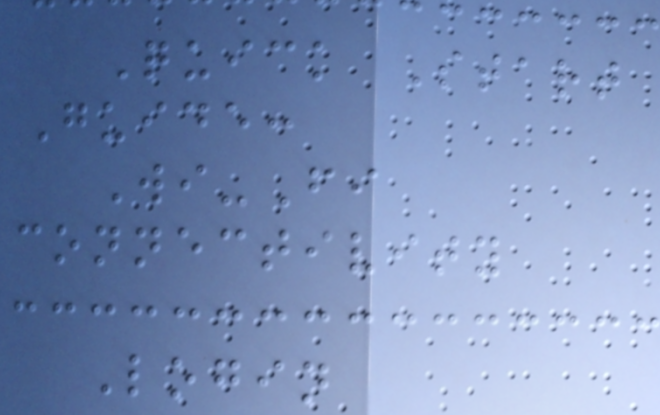Quick Start
Guide:
Wi-Fi
connectivity
Login
